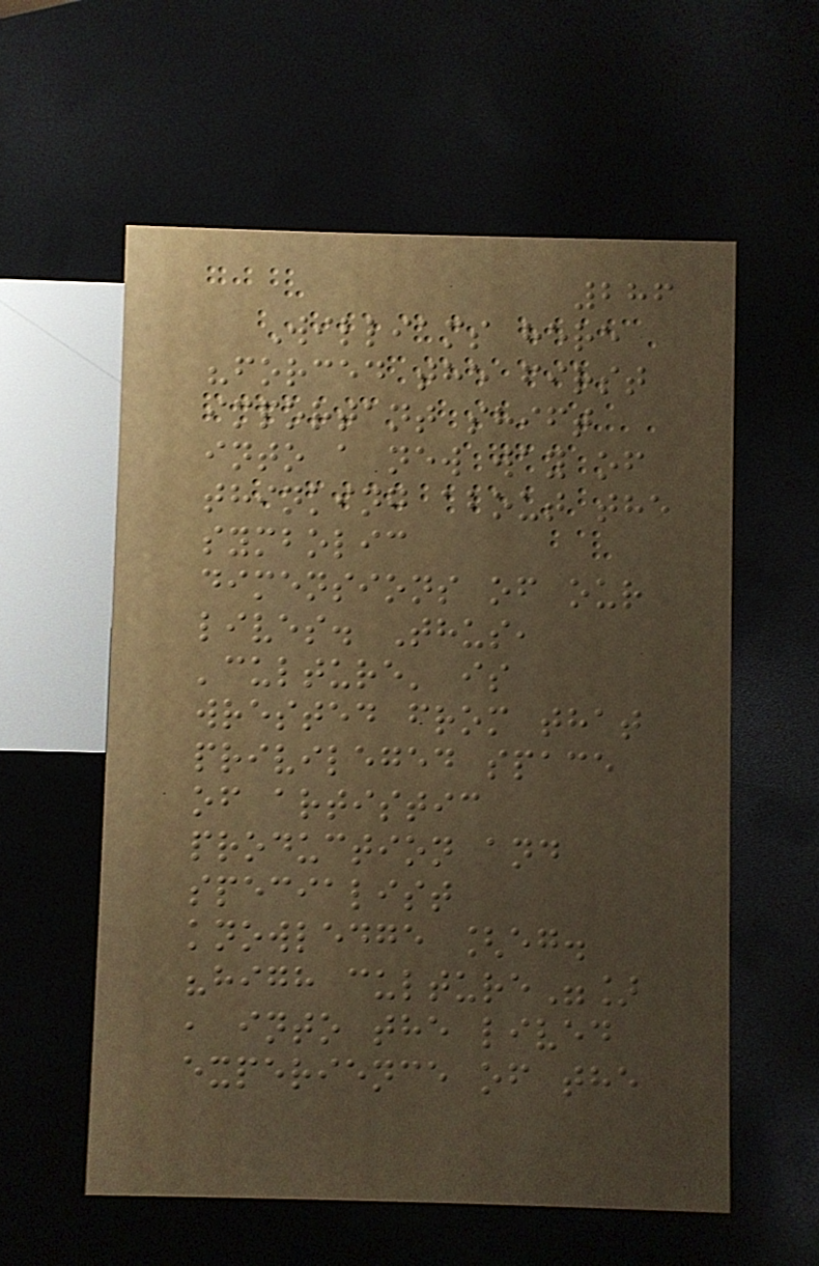286
Williams here
"forced the first
important shift
into a new way of
thinking about the
symbolic
dimensions of our
lives. Thus,
'culture' is
wrested from that
privileged space
of artistic
production and
specialist
knowledge [eg.
"high culture"]
, into the lived
experience of the
